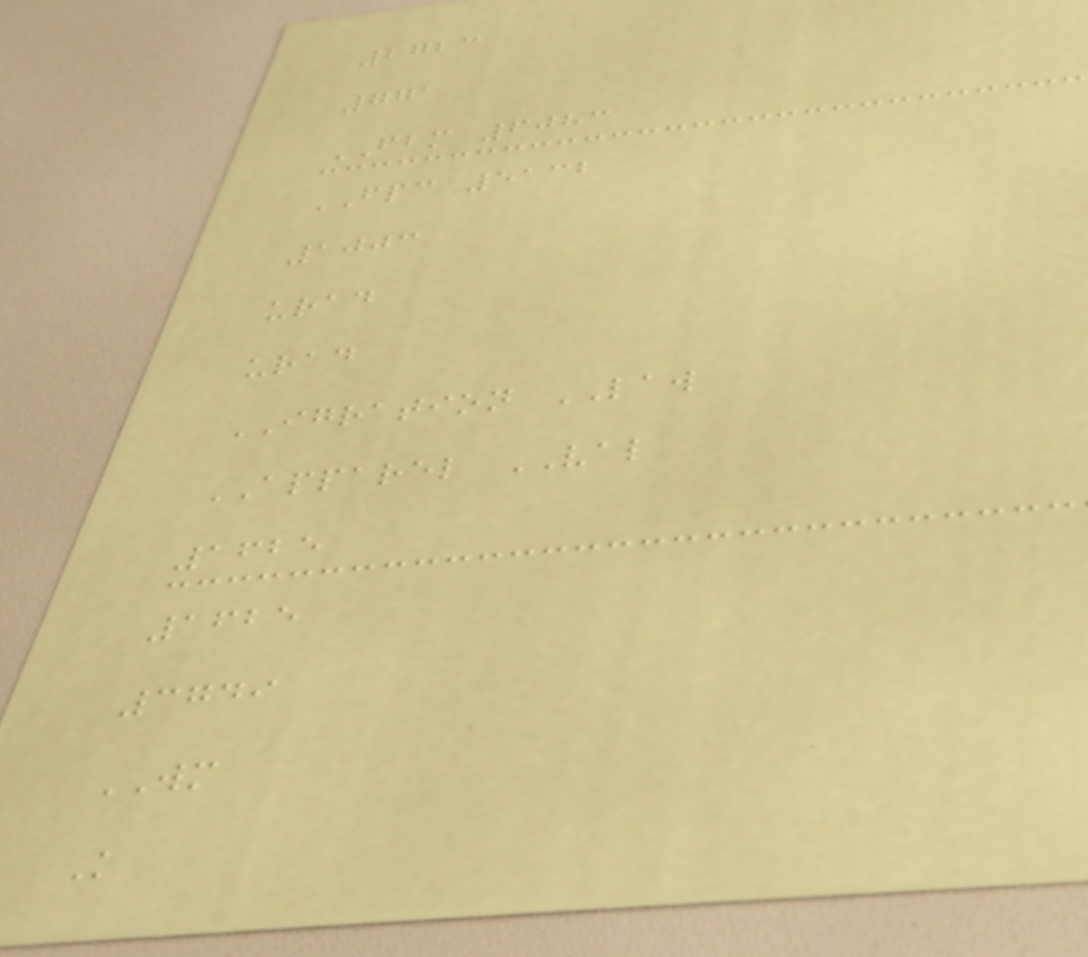2723
771
FBM 6083
FPC 5132
1003
urad
urad
IGRATION LAW
APPAREL VAL
1625
1625
3749
WM
K
